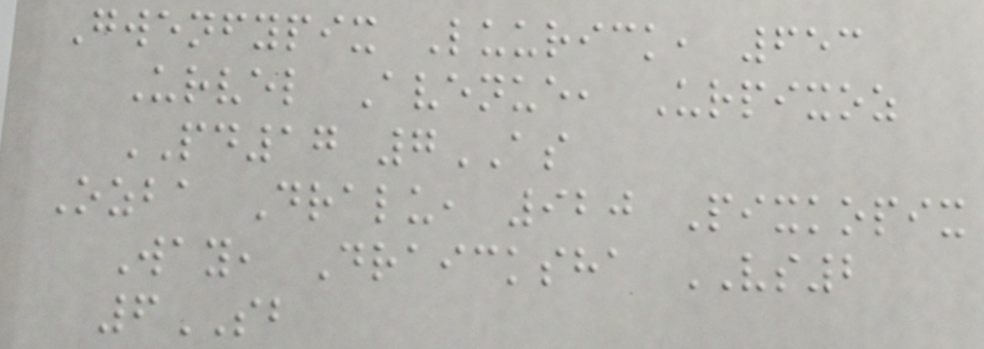Gwenfypix Luurick, 653
Urvel Avenue, Urpixoz
PD17 7AS
Ozba Dralu, 920 Pixkopix
Way, Draicksha VS2
6SB
